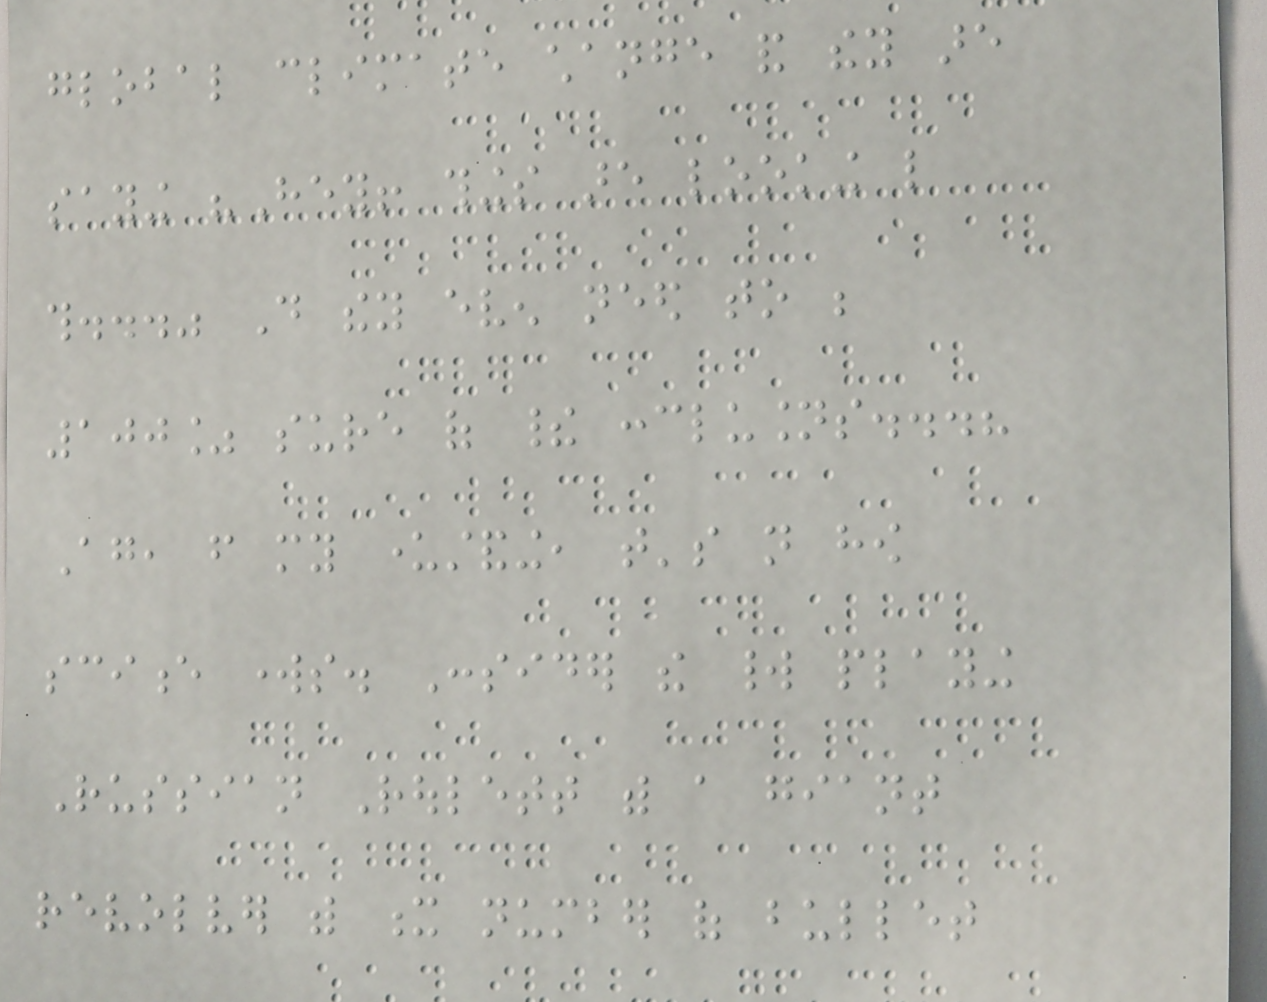global climate change and they are
saying "Hey! things are looking like
this..." Do they even need to be
100% sure of their conclusions...?
Again, from my understanding, that's not how
science works. Consider the world playing
Russian Roulett with a giant
revolver with x number of bullet
